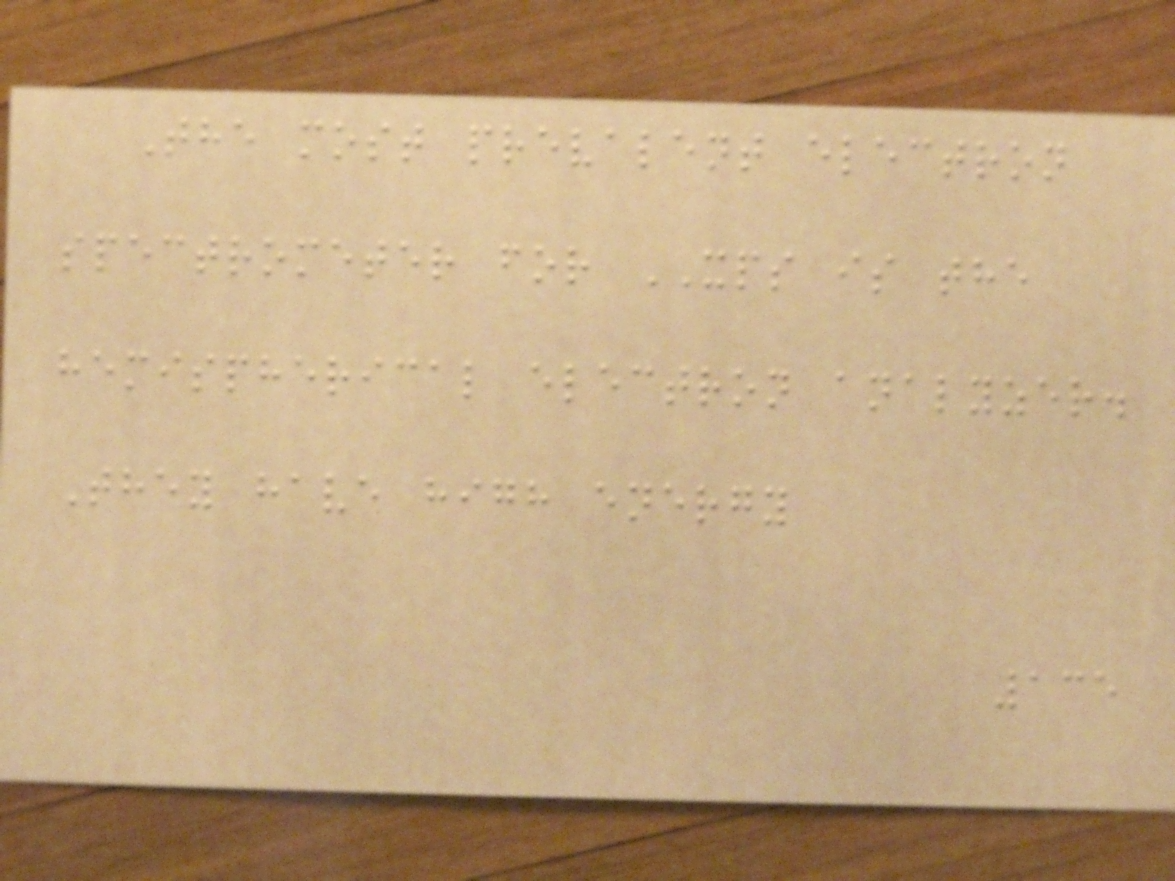The most prevalent electron
spectrometer for XPS is the
hemispherical electron analyzer.
They have high energy
135
